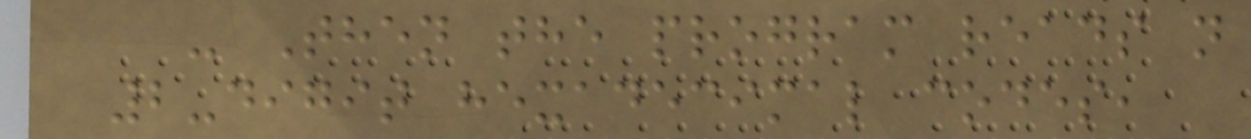- Then the program reads n
2-digit hexadecimal codes,
